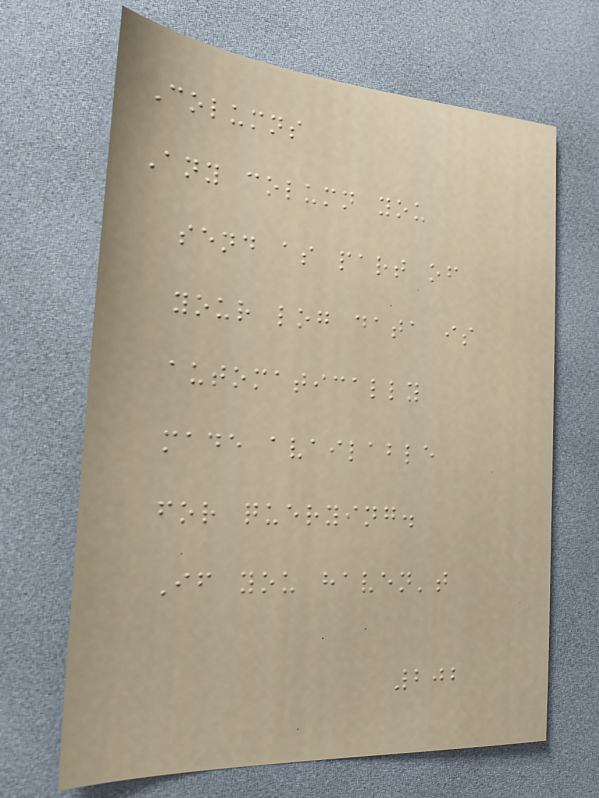Columns
Any column you
send as part of
your log data is
automatically
made available
for querying.
If you haven't
202
